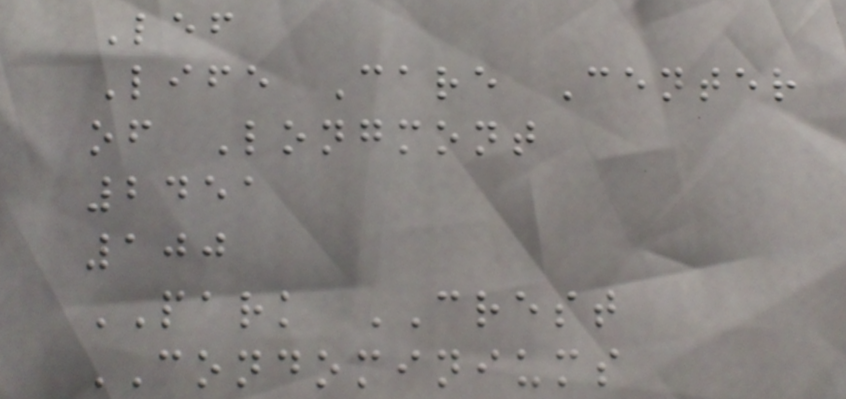Lef
Life Care Center
of Longmont
2451
100
PARK CREST
CONDOMINIUMS
